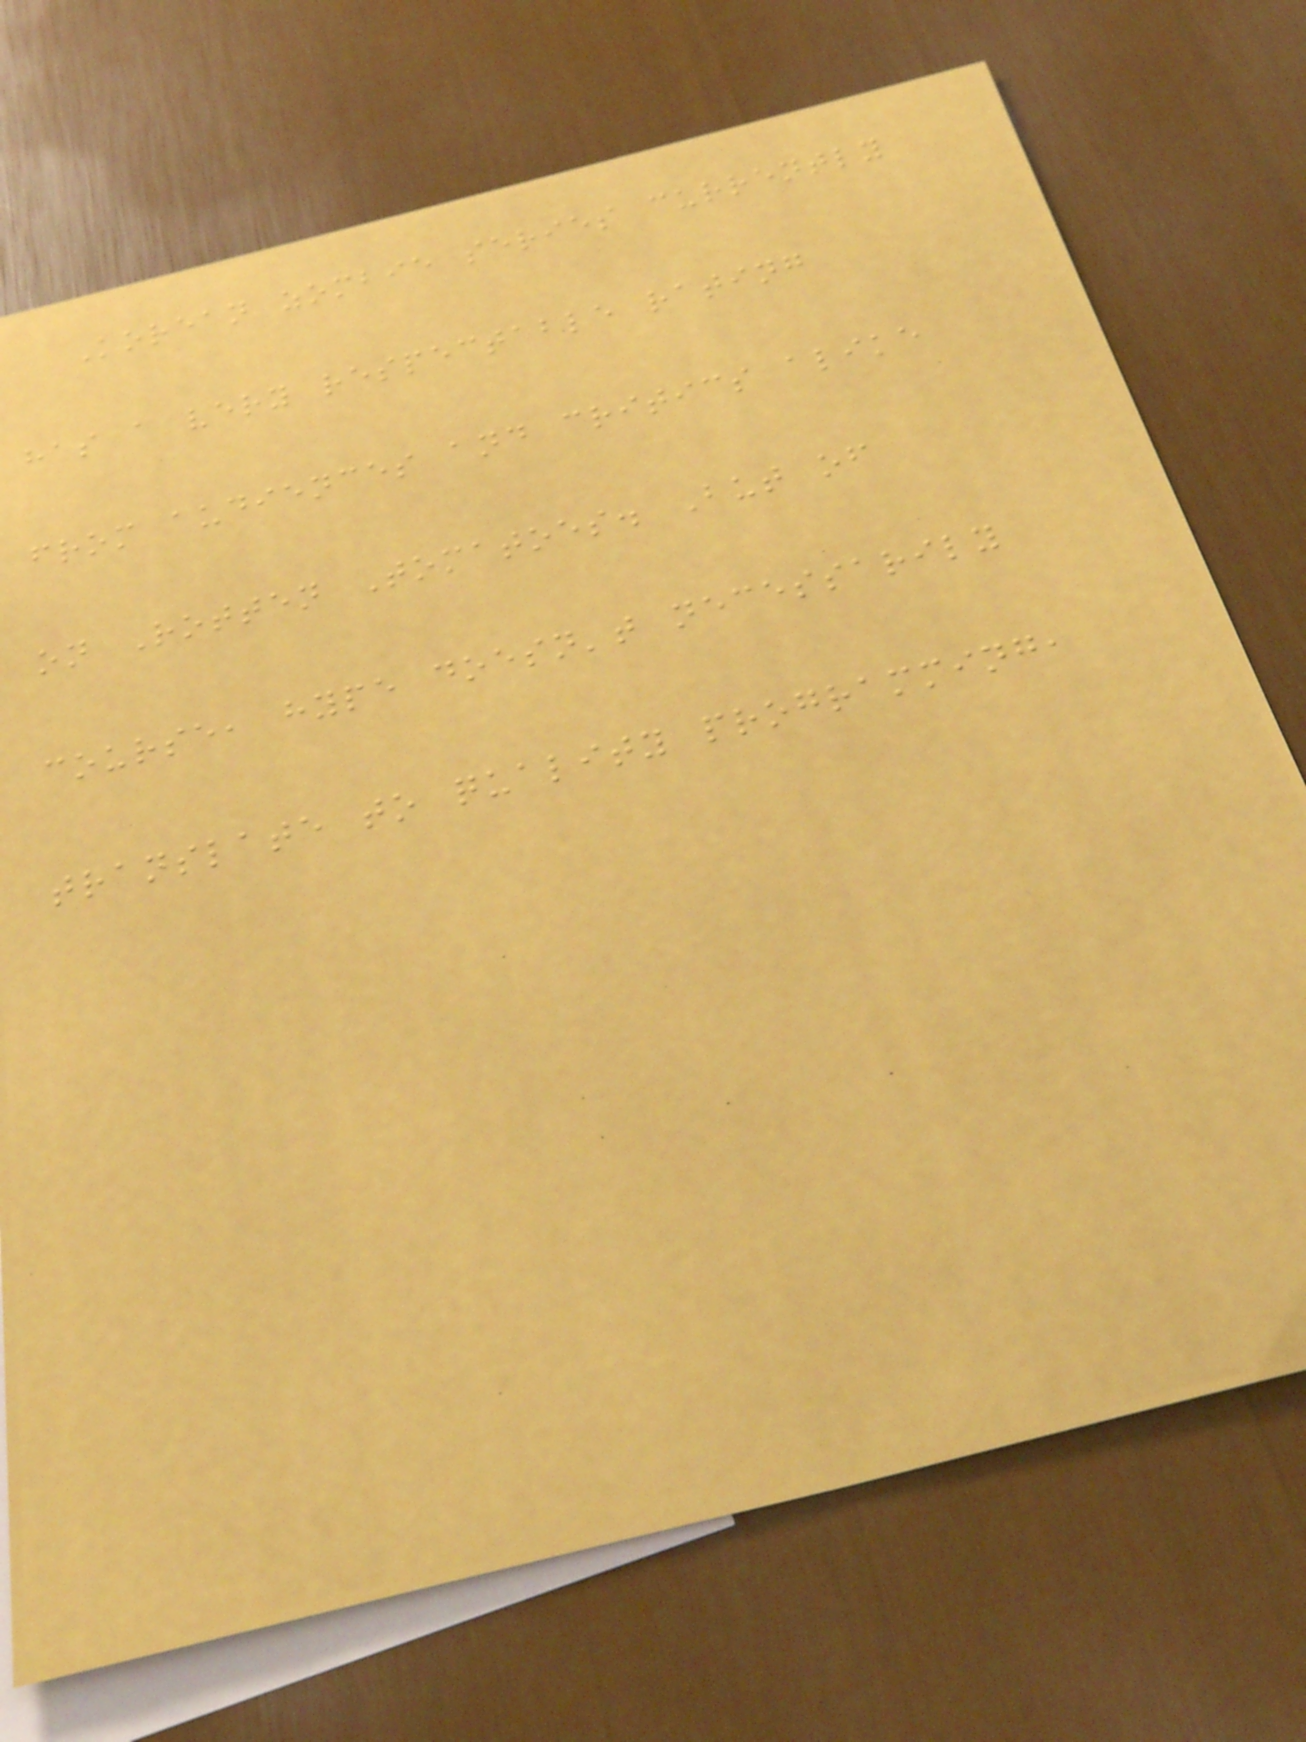Korean zombie series currently
has a very respectable rating
from audiences and critics alike
on Rotten Tomatoes. But of
course, hype doesn't necessarily
translate to quality programming,
